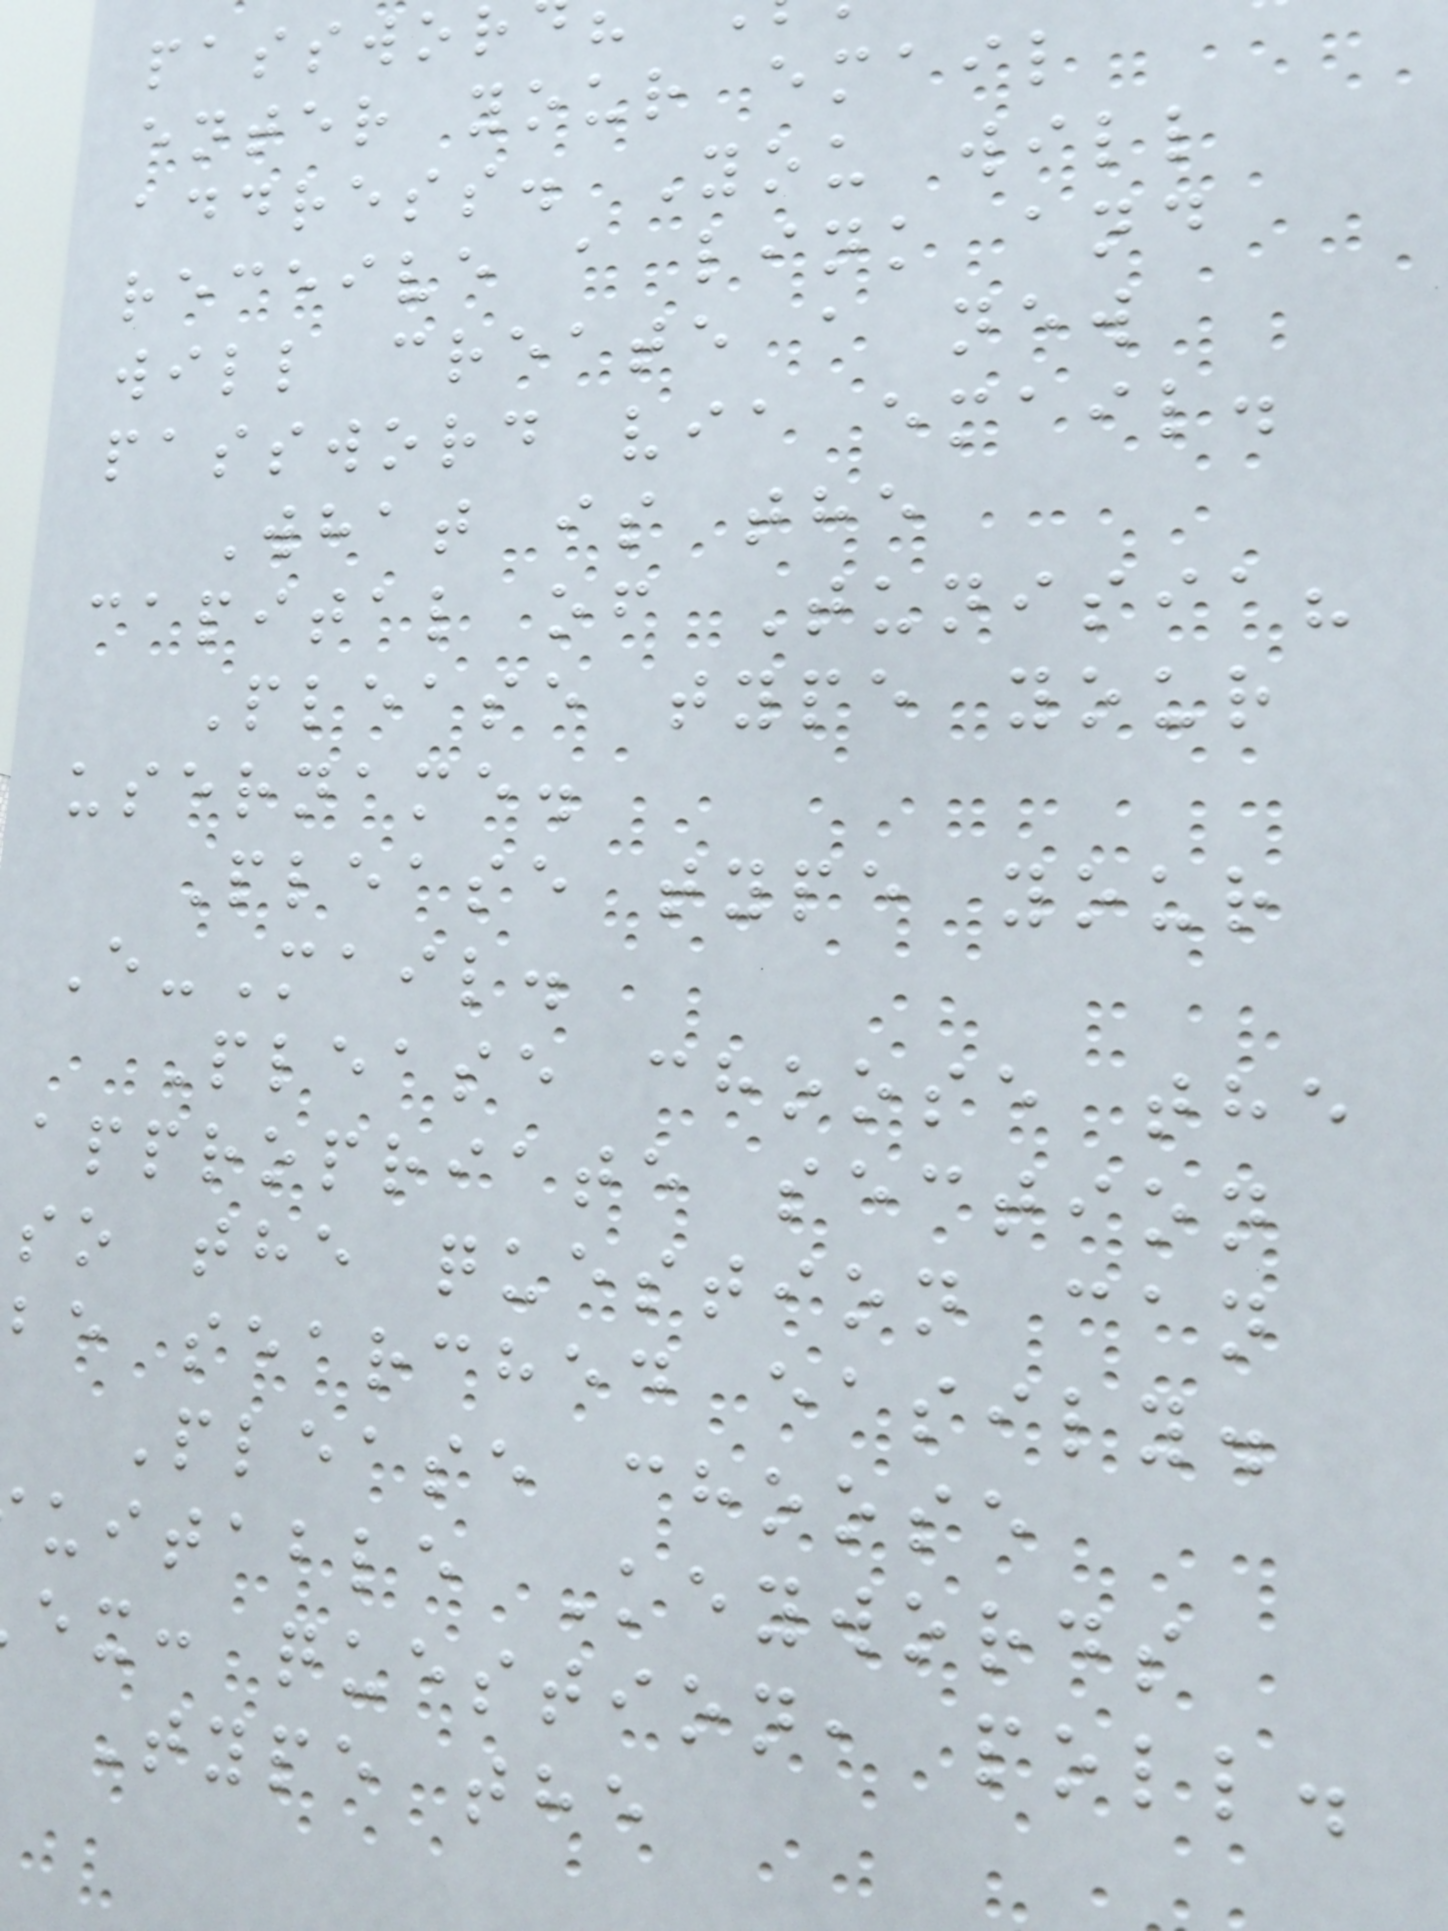passwor
enter your email
address. You will
receive a link and
will create a new
password via email.
What is the
capital of Tunisia?
Please type your
username.
Please type your
E-Mail.
Please choose the
appropriate section
so the question can
be searched easily.
Please choose
uitable Keywords
ex: question, poll.
Type the
